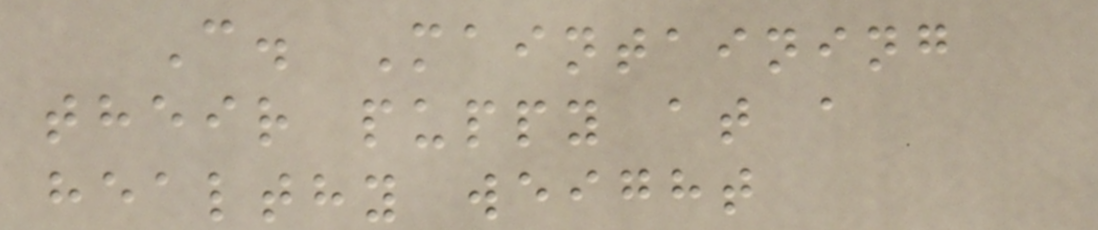C. Maintaining
their puppy at a
healthy weight
